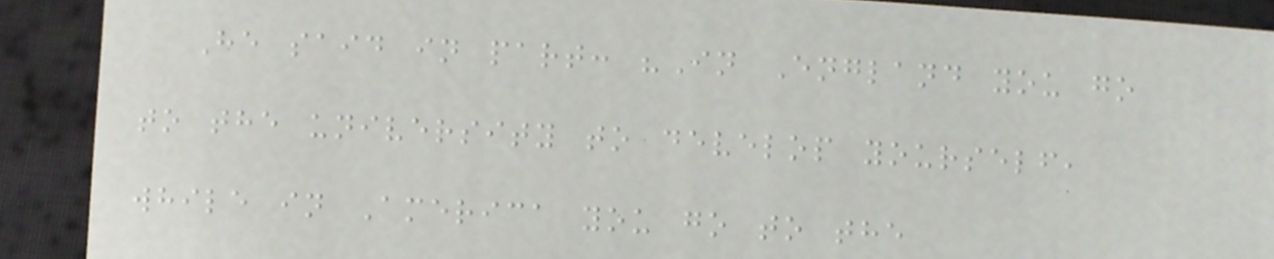He said in part: "In England you go
to the university to develop yourself,
while in America you go to the
